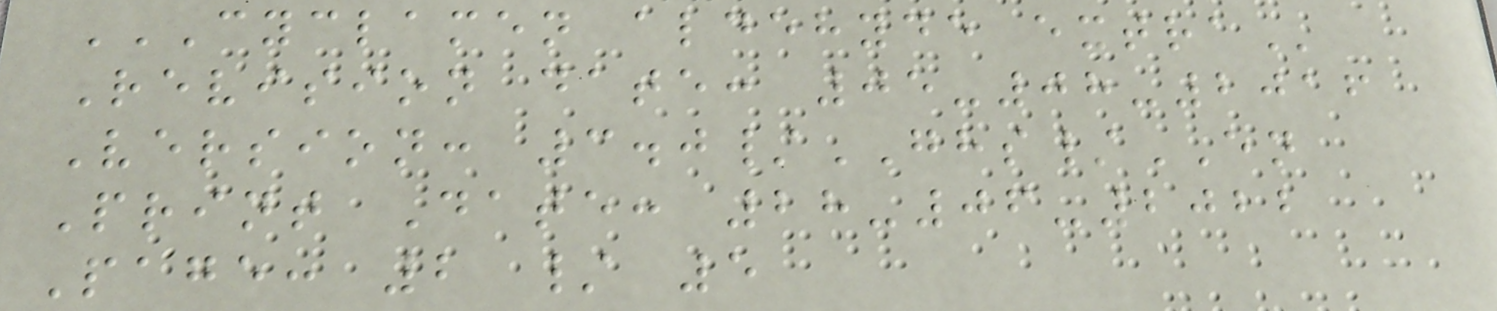CYCLAMEN ALDEHYDE EXTRA
Revision date: 05-08-2016
Version: 3.0/GHS/EN
Print Date: 28-06-2022
Page: 2 / 5
